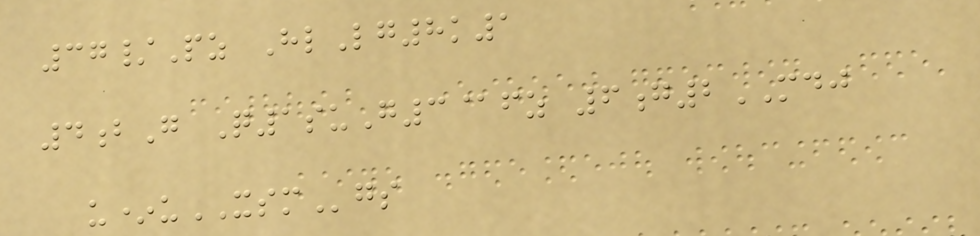37/Pz HlLg8k1
4bG Q1suG3@fz 6g2MDJ
u*uXSMgs
